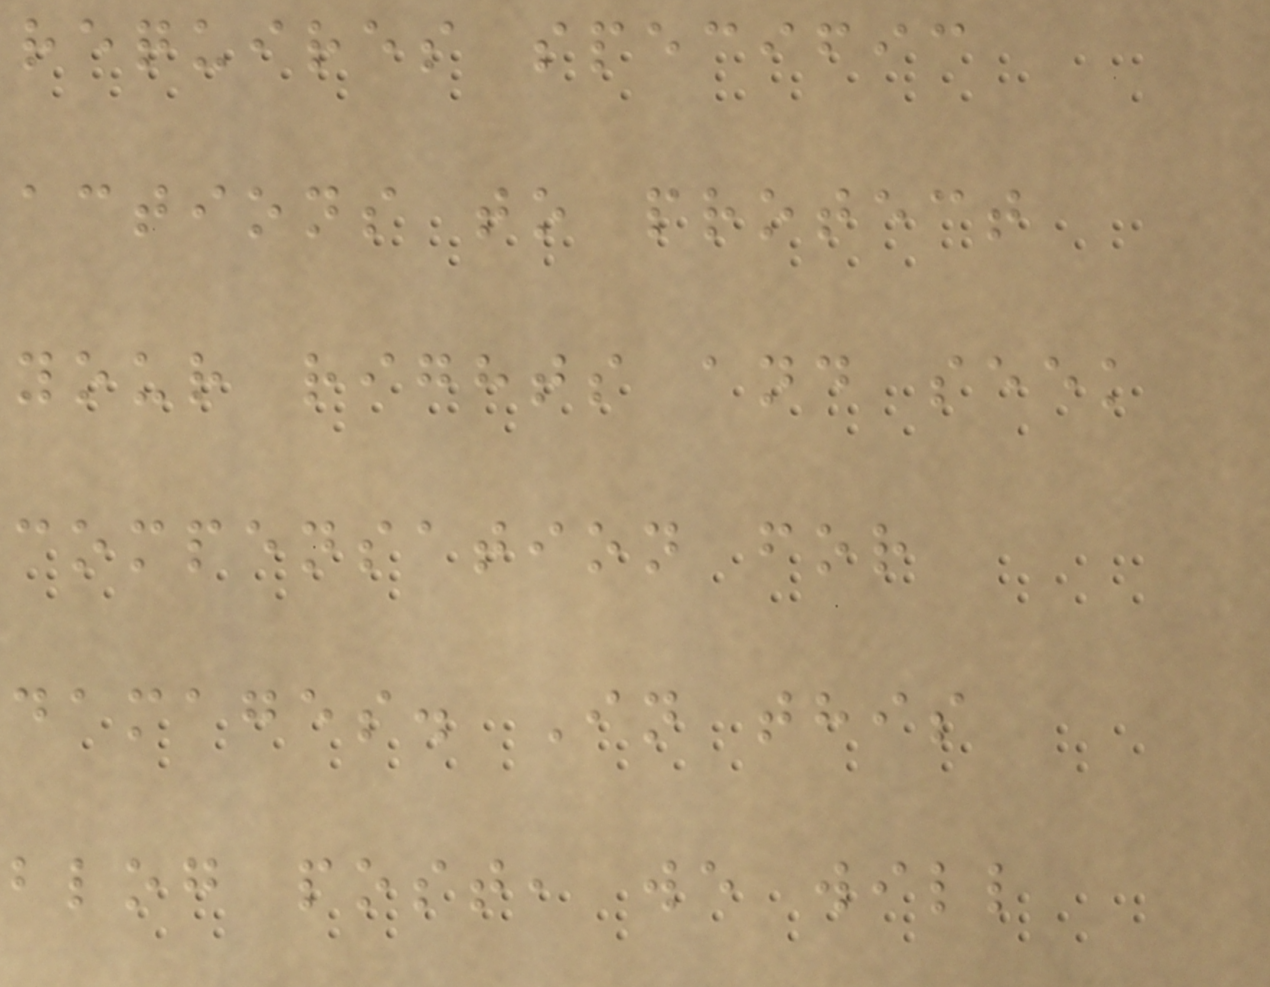requires specific
actions to protect
your rights and seek
compensation for
damages. In this
blog post, we will
